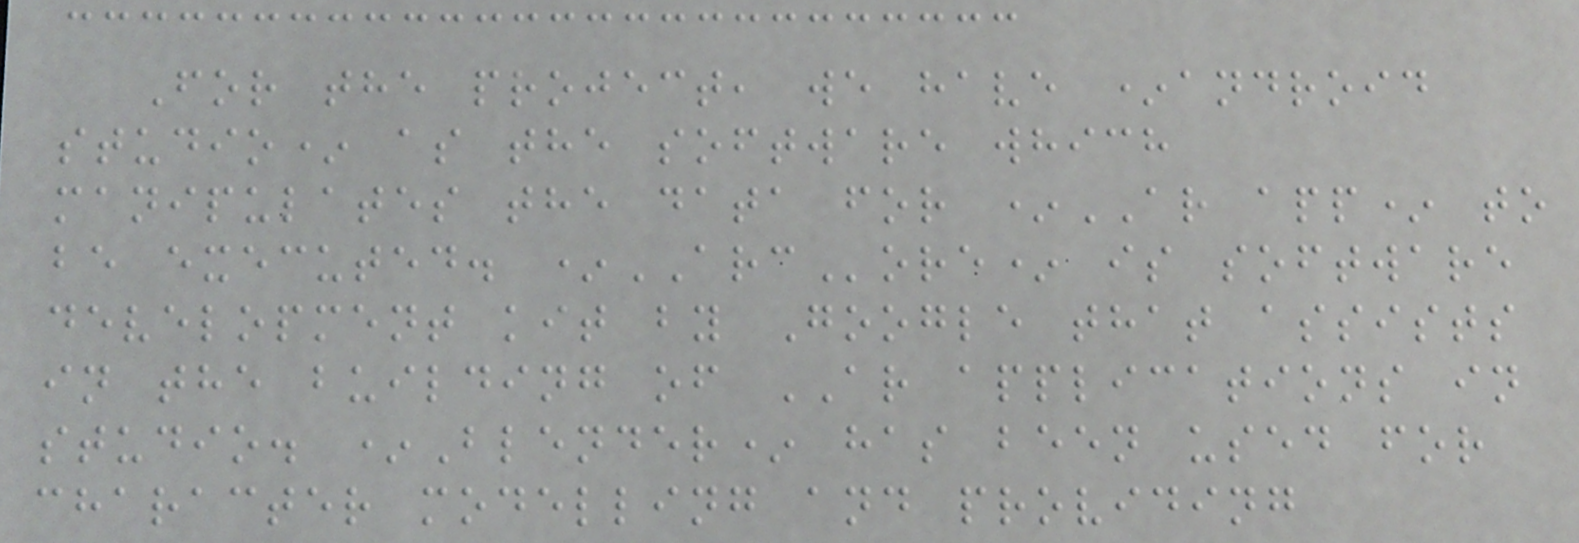For the project, we have *android
studio* as the software which
manipulates the data for *AR app* to
be executed. *ARCore* is software
development kit by Google that assists
in the building of AR applications in
studio. *Blender* has been used for
character modelling and providing
